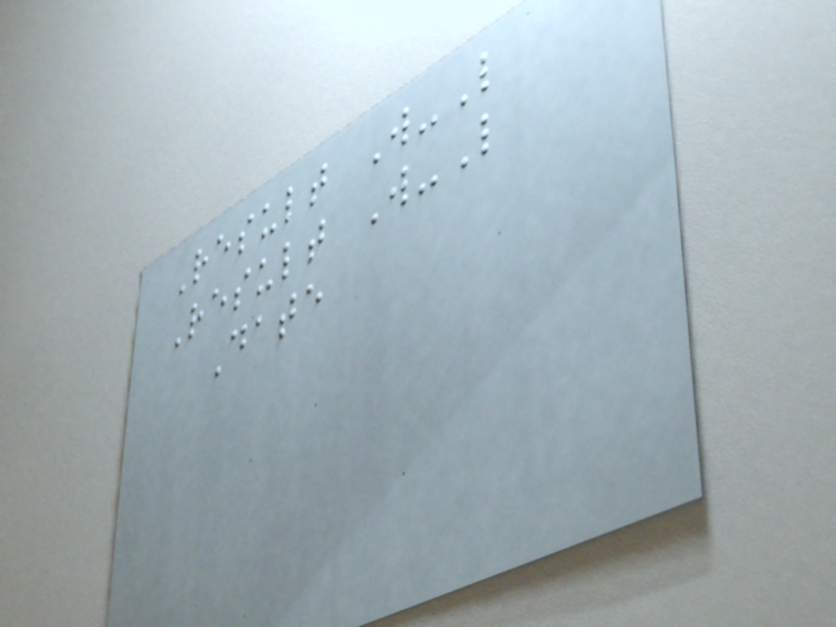Result W-L
Result W-L
Date
